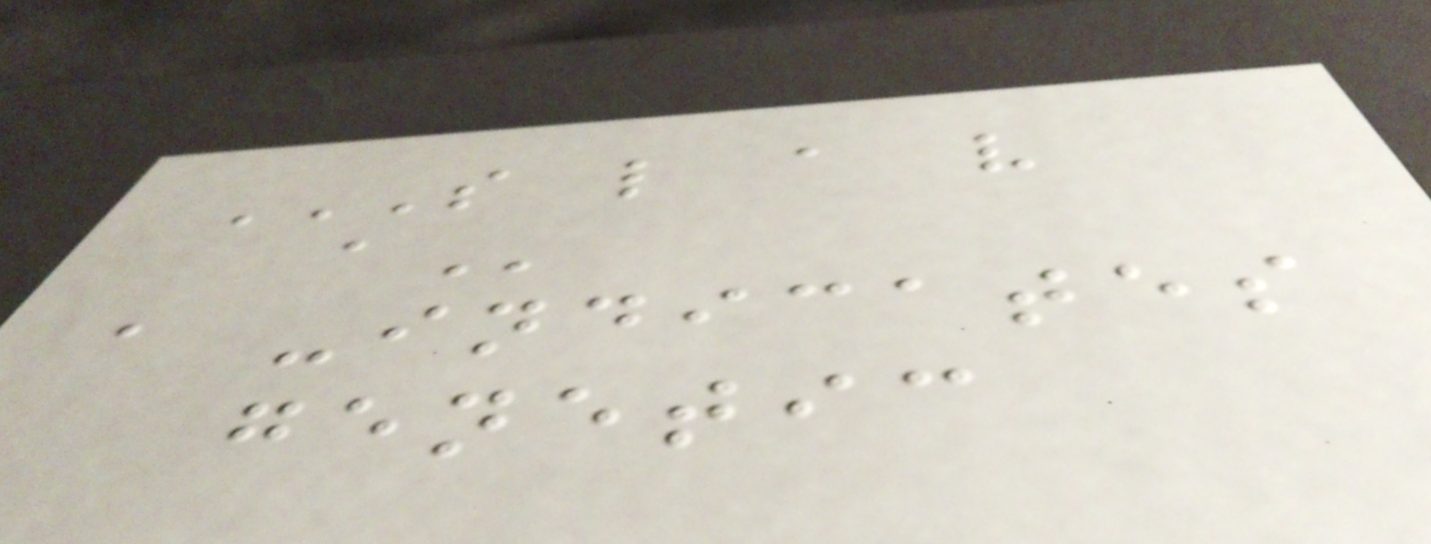S L A V
A
a -indicates
genetic
